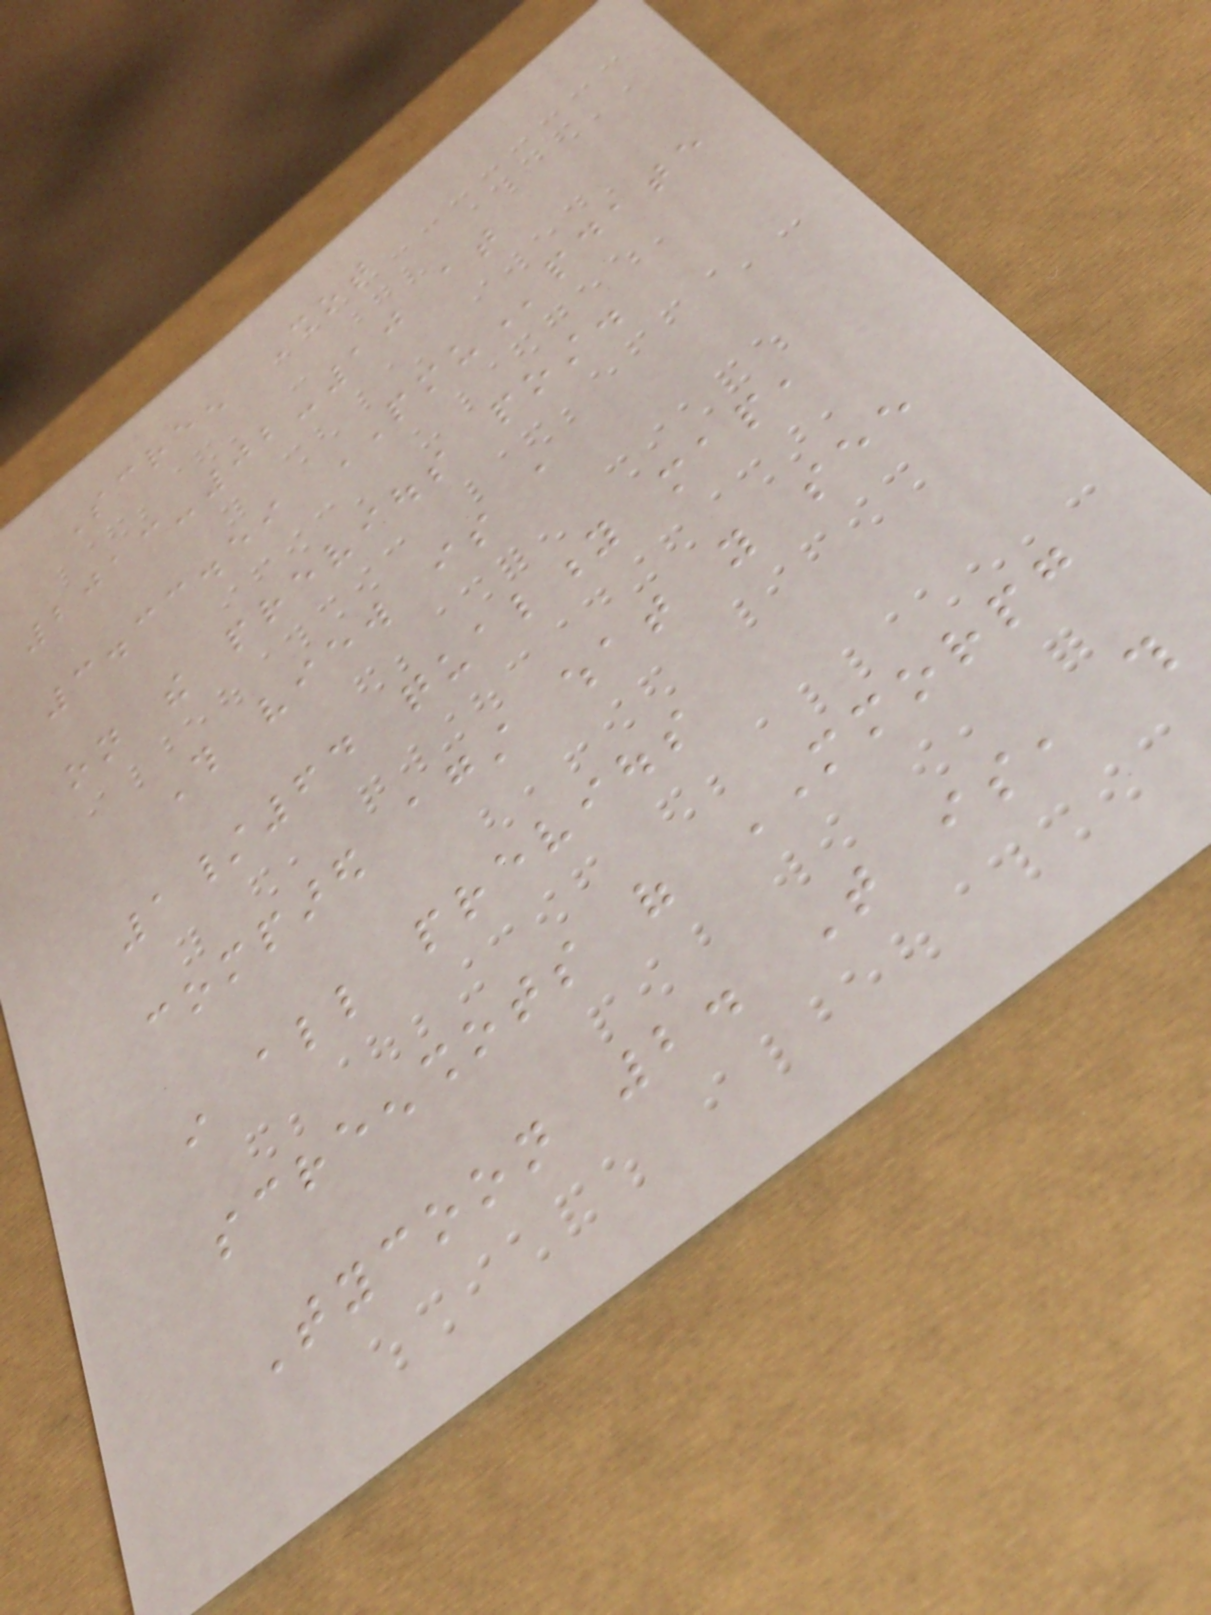Screen Shot
2013-02-10 at
3.33.59 PMUpdate
on the previous post.
This view is a
1/64 quality map,
compared against what you see
in all previous
screenshots of MMORPG
Tycoon 2. That is, this
